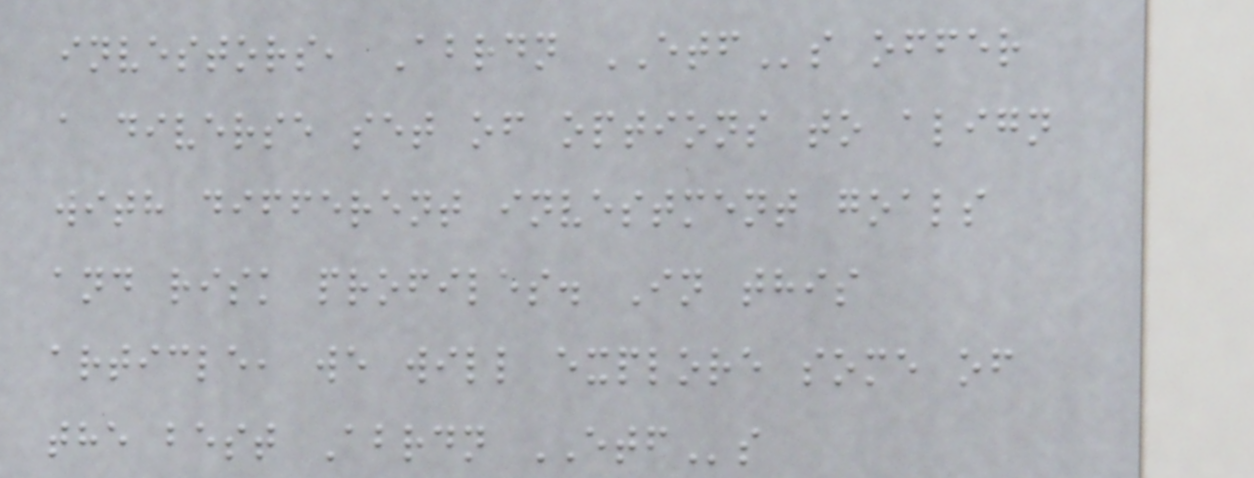investors, Abrdn ETFs offer
a diverse set of options to align
with different investment goals
and risk profiles. In this
article, we will explore some of
the best Abrdn ETFs
